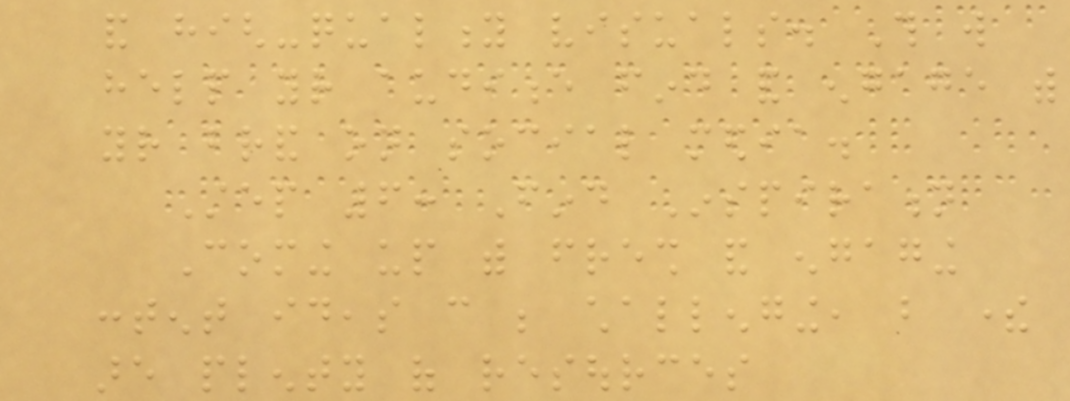and high-quality visuals. This will
help your audience find and engage with
your brand on social media.
Step 6: Find Inspiration
Coming up with fresh and engaging
content ideas can be challenging, but there
are plenty of resources
